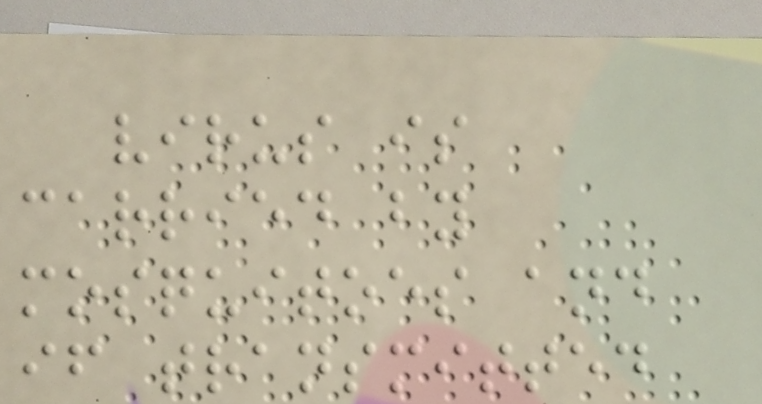virus is
carried by
mosquitoes and
if transmitted
